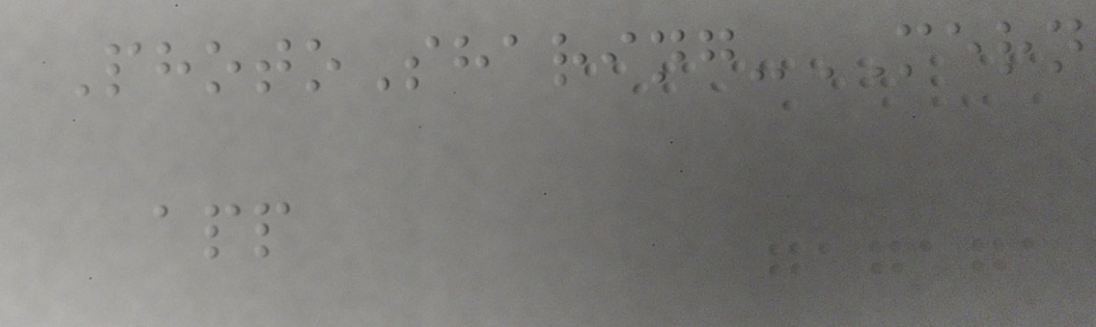PhotoSharing-MERN
app
